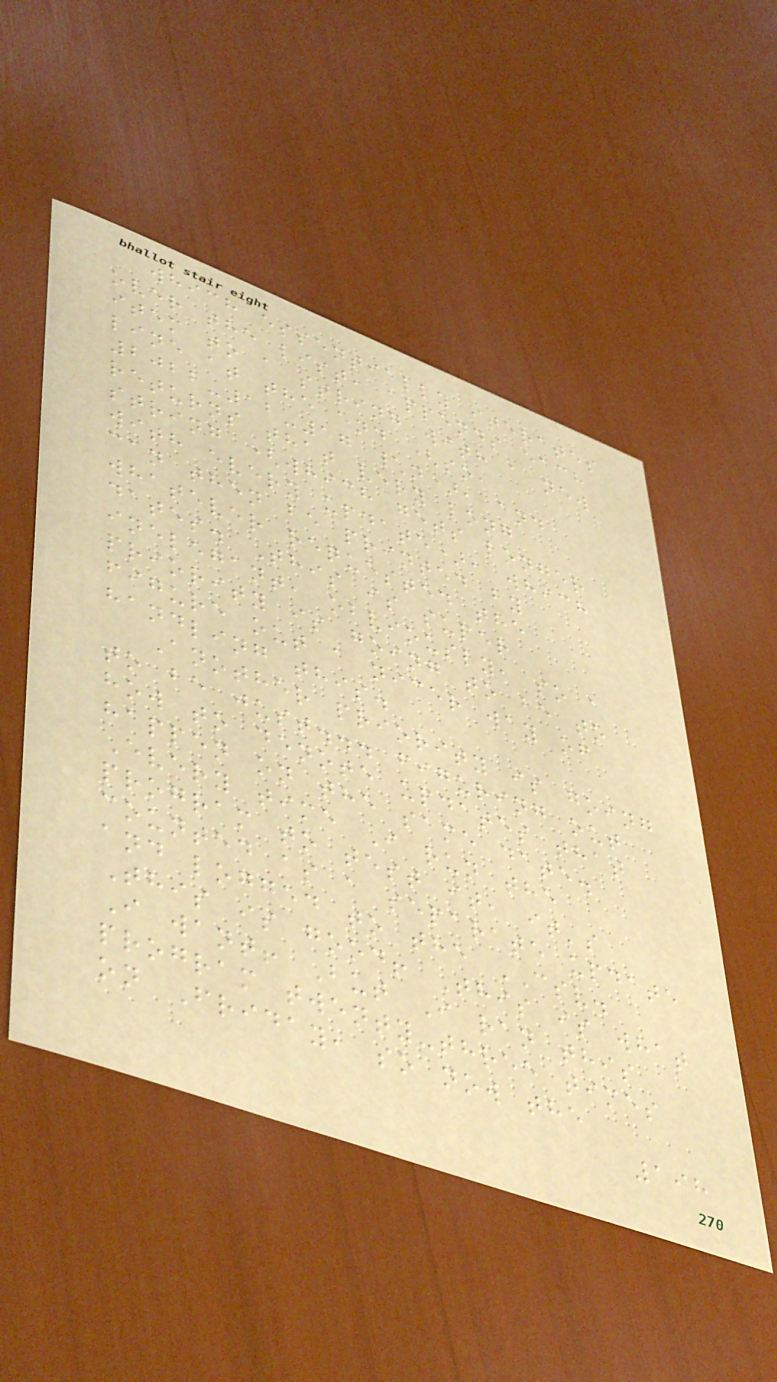which essentially iterates
over the list, appends each
item to a string with a new
line at the end (so,
2022-12-17 \n), and
returns that very long
string (which gets longer
with every update), which
can then be printed by
whatever requested the
dates. This is super
inelegant, obviously, so a
priority is going to be to
figure out a nicer way of
handling this.
Another priority is going
to be just... figuring out
how to denote updates that
happen on the same date.
Every time I run the
program to test it, it's
counted as a separate update
and logged to the CSV.
This is good! This is what
I want! But I ran this
program twenty-three times
on Friday, so now the
198
